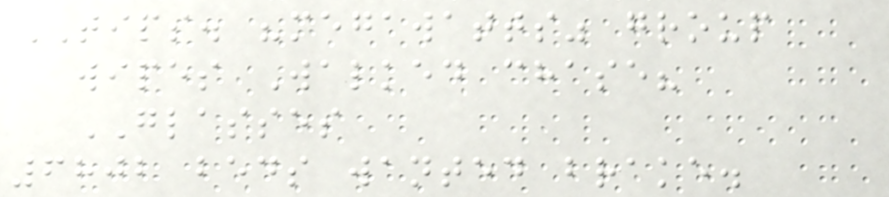TIPS. "megawatts" group
wipes Walked chase?
GLASSES
6802 beds wanted brake.
